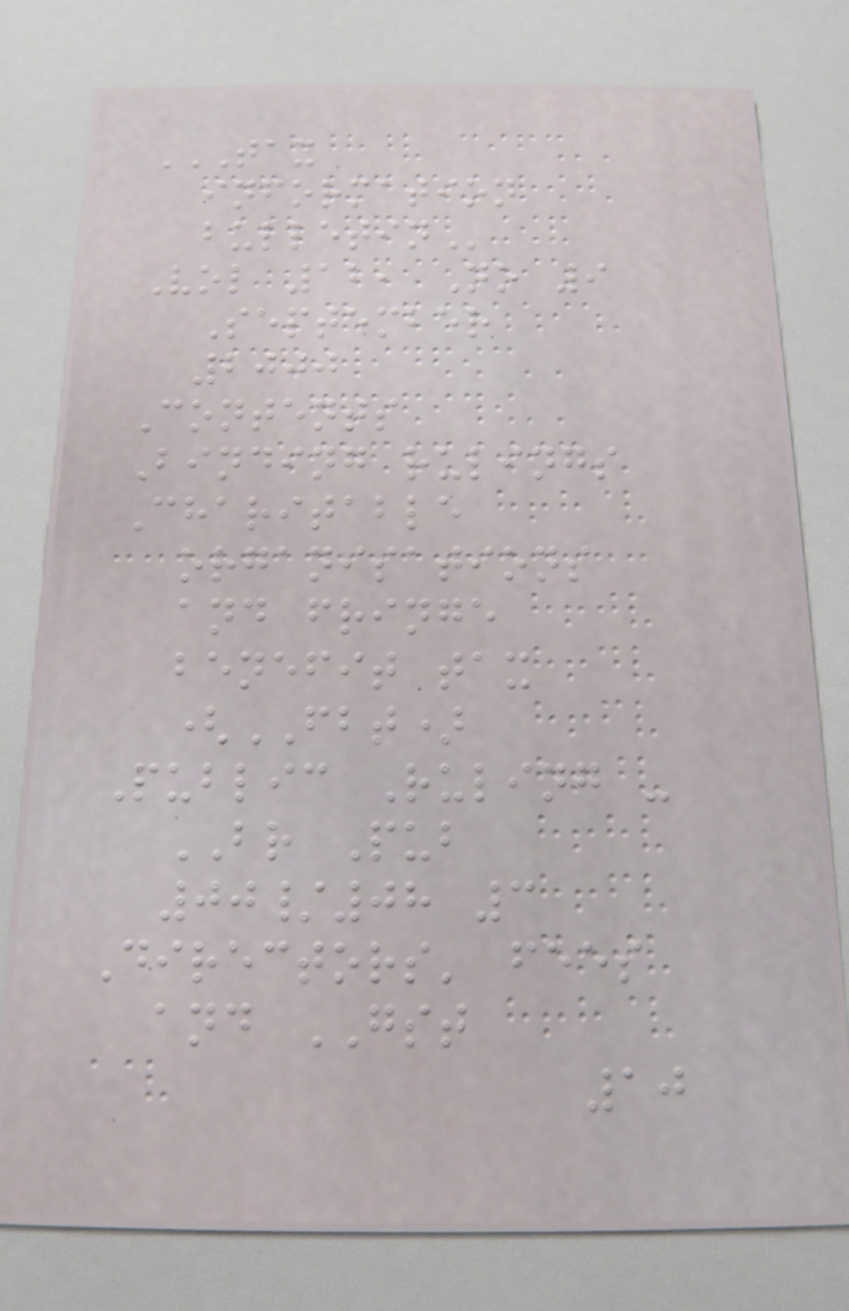TAX
INFORMATION
BULLETIN
Vol 12, No 9
September
2000
Contents
Binding rulings
Charitable
organisations
and fringe
benefit tax
(FBT)
Public Ruling -
BR Pub
00/08 3
Directors' fees
and GST
10
